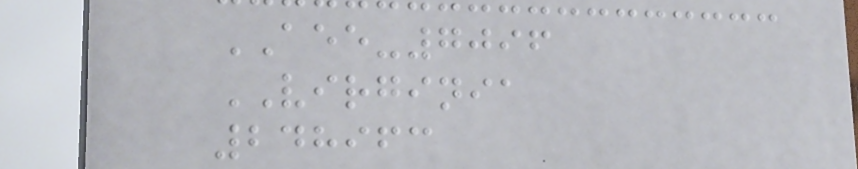AEE-7096
VIRGINIA
248963
